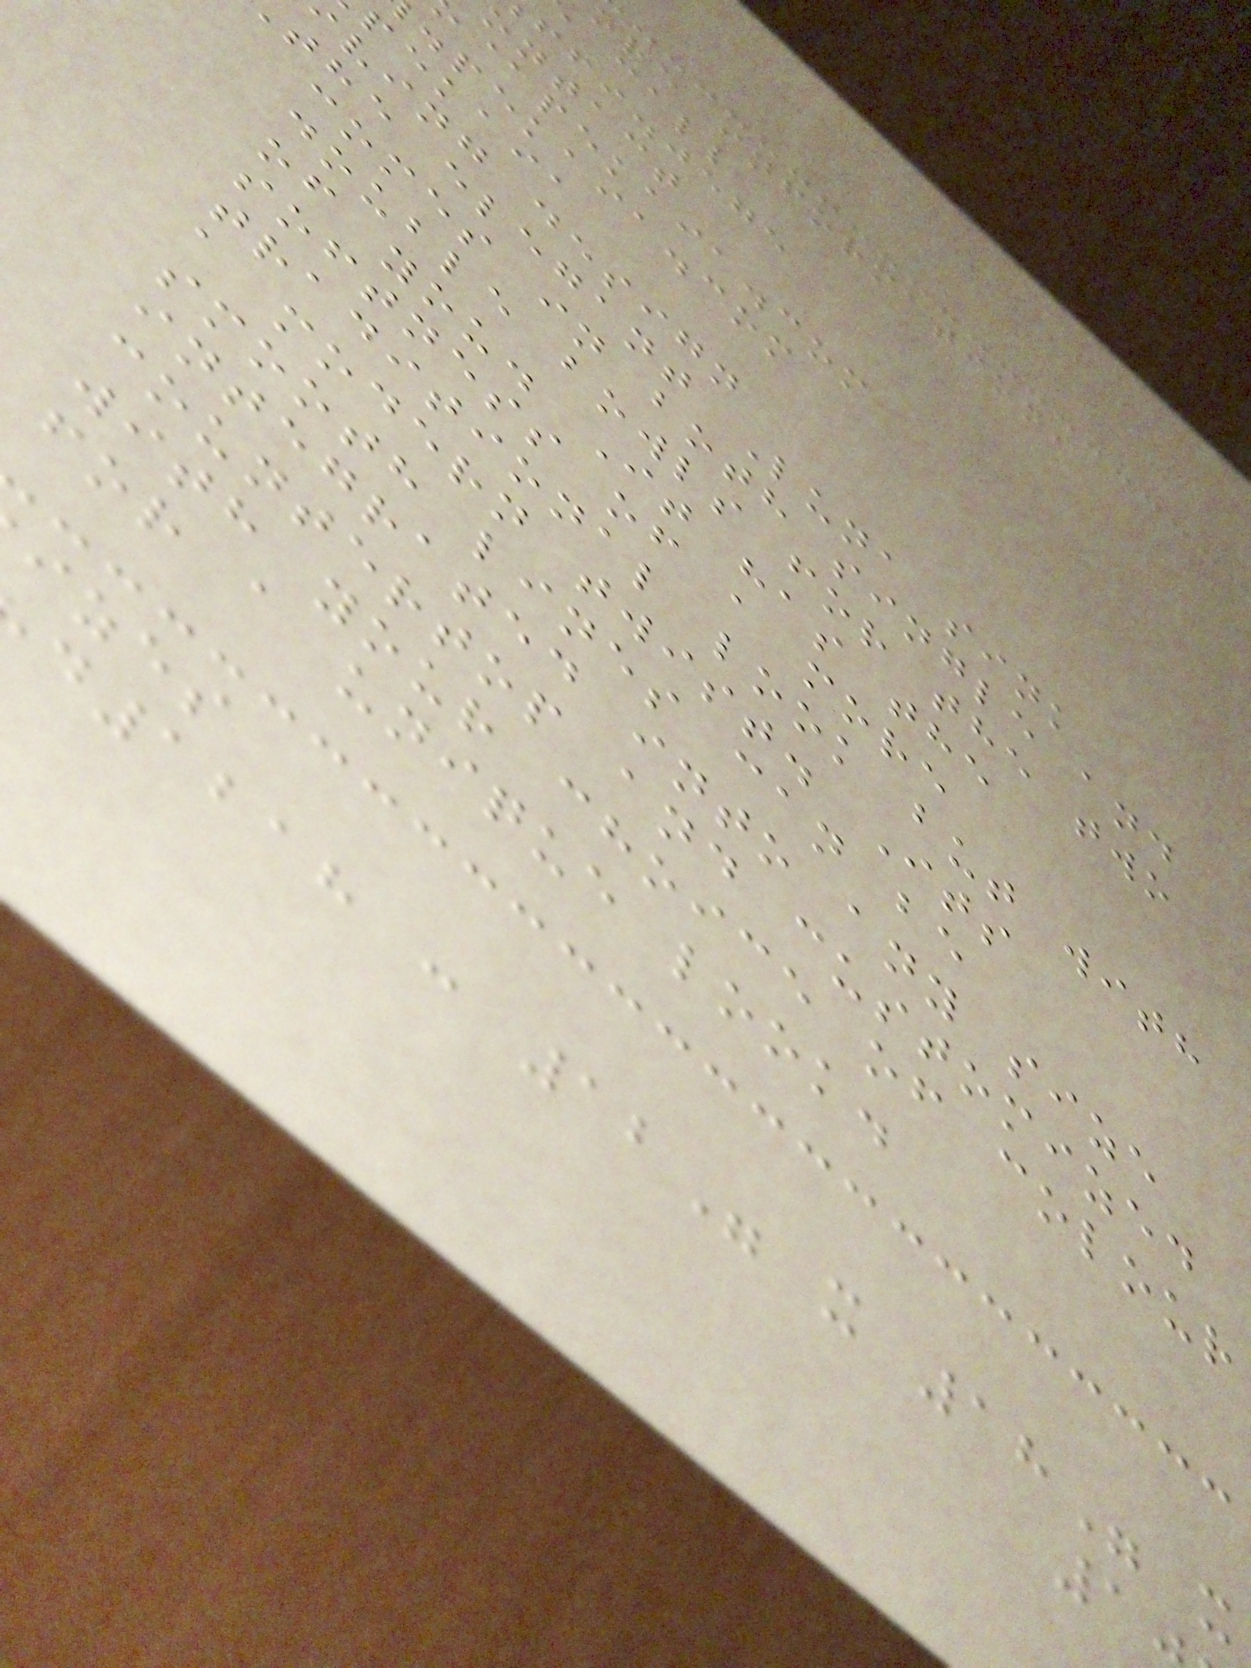ore information,
call
ffi.jege
ontact
@pekaia.com
.pekaia.com
pekaia
ving design
the elegant Luna sink
comes in both single and
double bowls for the two
of you. It has the
softness of a more
traditional look but with
a modern twist. Its
smooth lines can be
integrated into any size
countertop and customized
with your choice of colour
for a unique look.
izes
d1218 : 12" x 18" x
